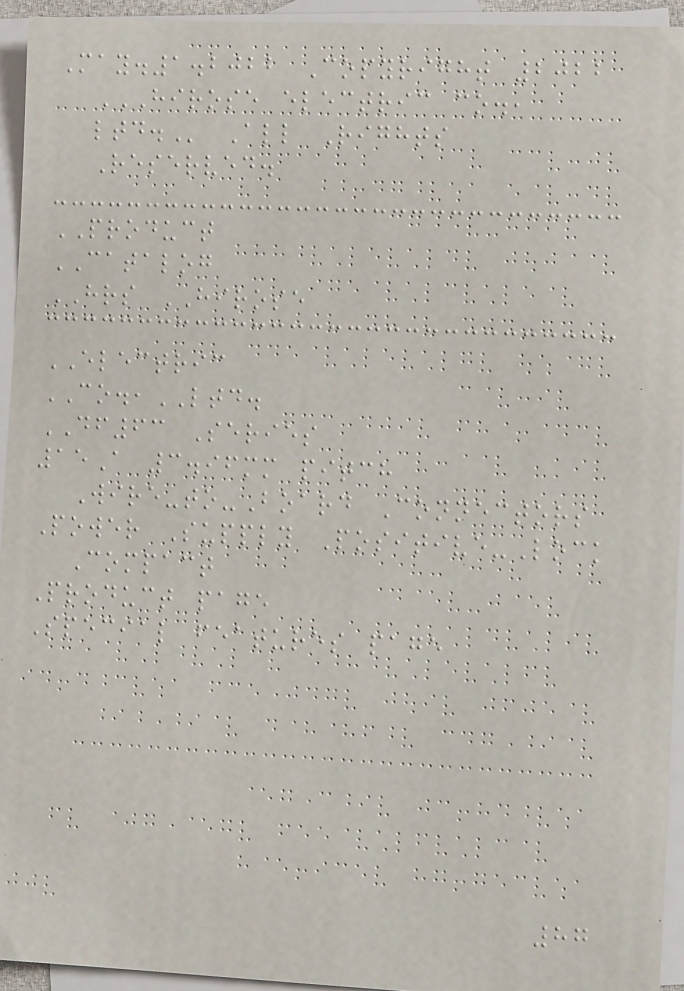May.1.2022 Copyright 2022
HIROSE ELECTRIC CO.,
LTD. All Rights
Reserved.
PRODUCT
CATALOG
HRS HIROSE
ELECTRIC
CO.,LTD.
DF63 Series
15A 3.96mm pitch
Wire-to-Board Connectors
Power Supply Positive-Lock
Compact
Product page
Special features page
87
